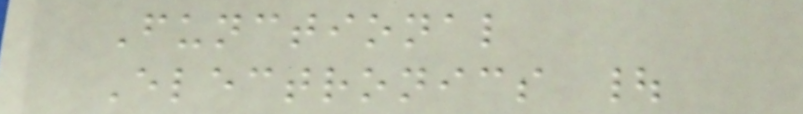Functional
Electronics |
